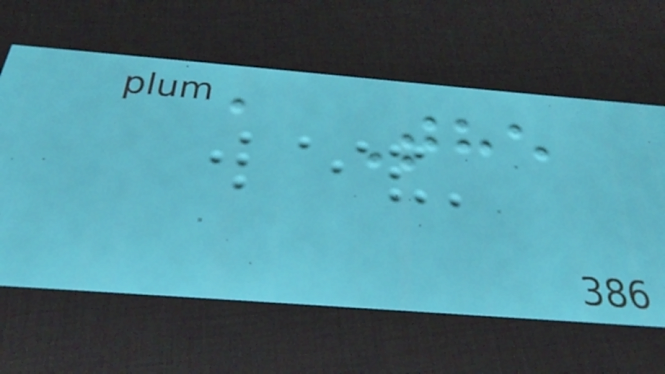a The
